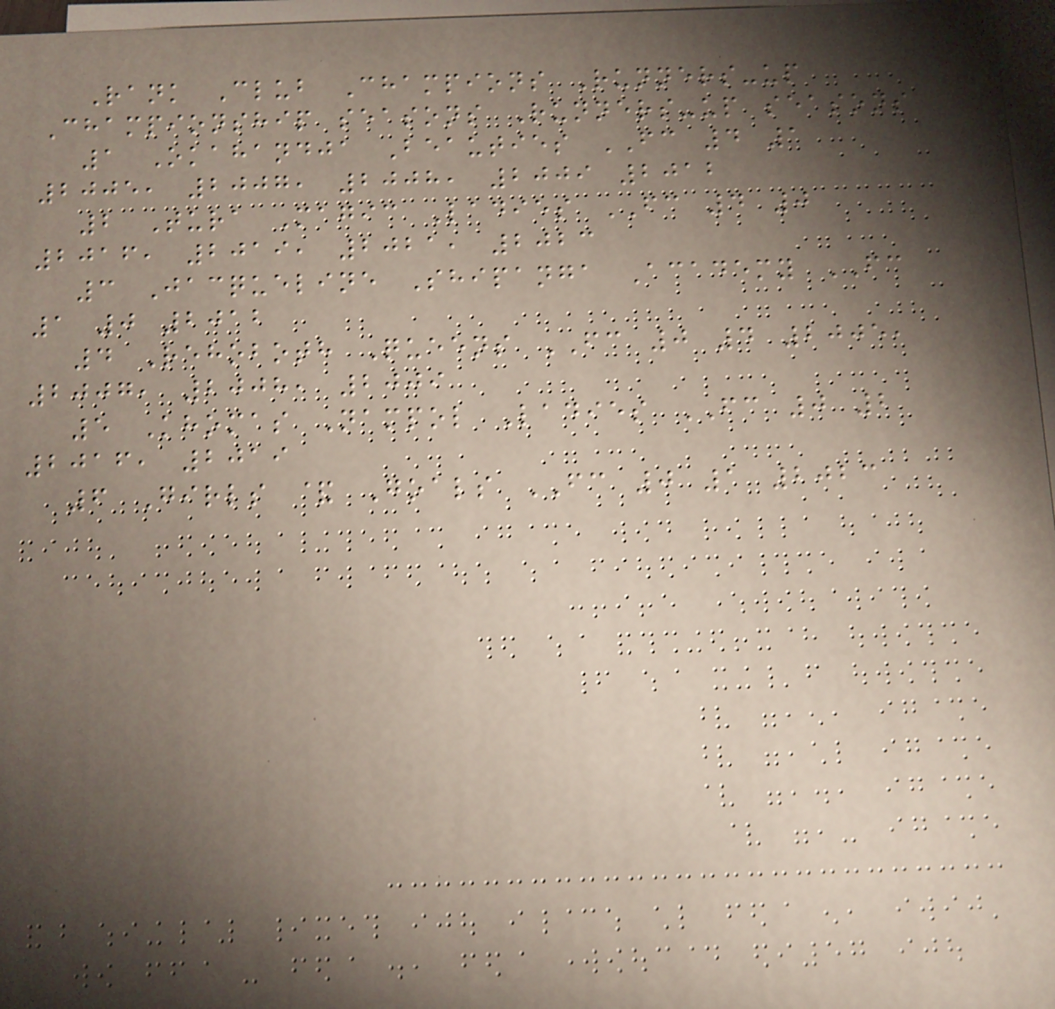Rank Club Champions Runners-up
Championship seasons Runners-up seasons
1 Okahandja Beauties FC 4 1
2005, 2007, 2008, 2009 2012
2 Tura Magic Ladies FC 4 0
2016, 2019, 2021, 2023
3 Jacqueline Shipanga Academy FC
1 0 2012
4 Rehoboth Queens FC 0 4 2005,
2007, 2008, 2009
5 Khomas Nampol Ladies FC 0 2
2016, 2019
6 Girls & Goals FC 0 1 2023
